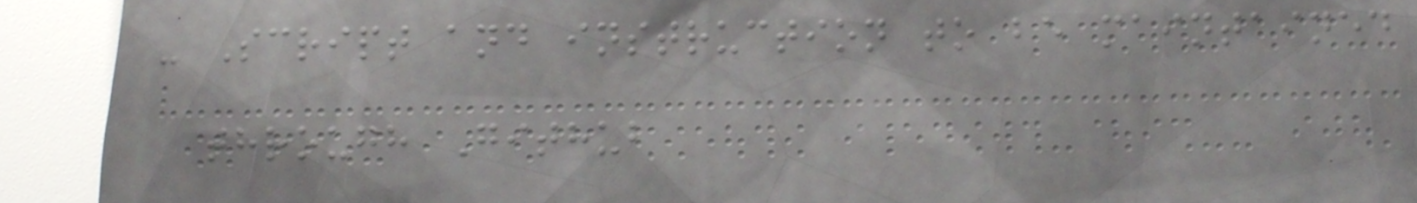- Script and instruction to be maintained
through Github
